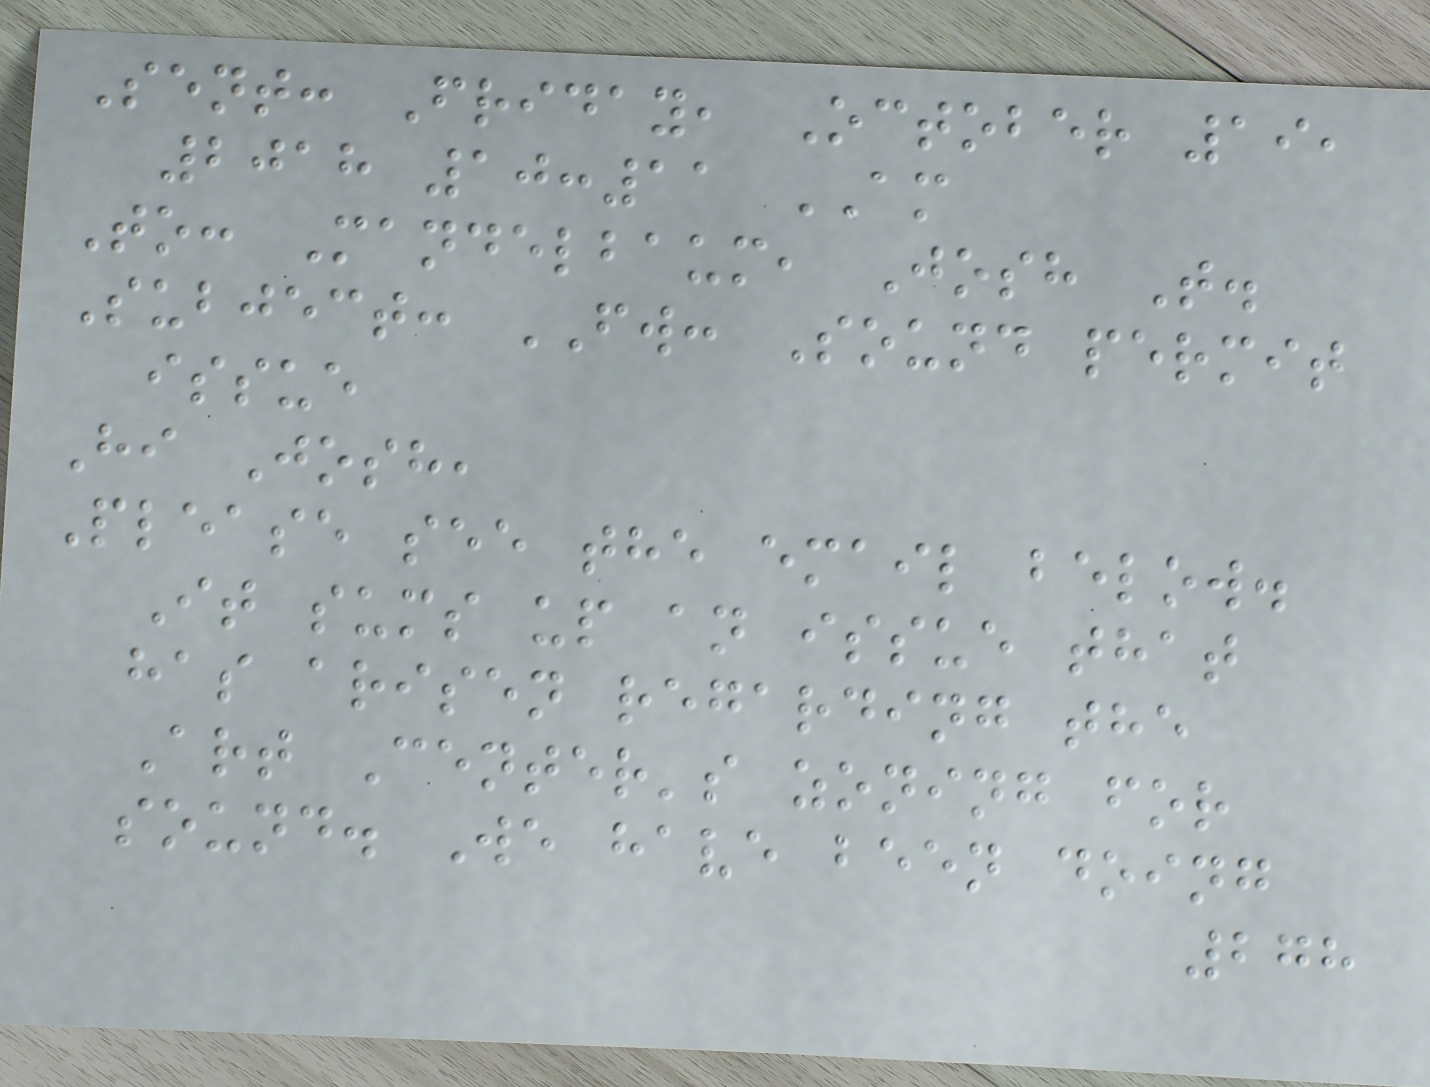Sent: Friday, October 19,
2018 10:11 AM
To: Mandelbaum, Josh T.
Subject: FW: Sound permit
issue
Hi Josh,
Please see the email below.
It sums up an issue that
has arisen regarding the
Art Center's zoning for
sound. We have been doing
278
